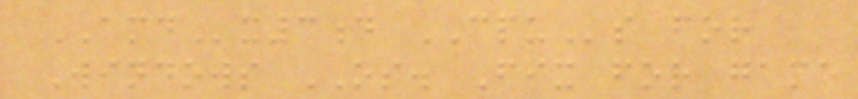AMDx3d CPUs for
Windows OS. Fix for game
